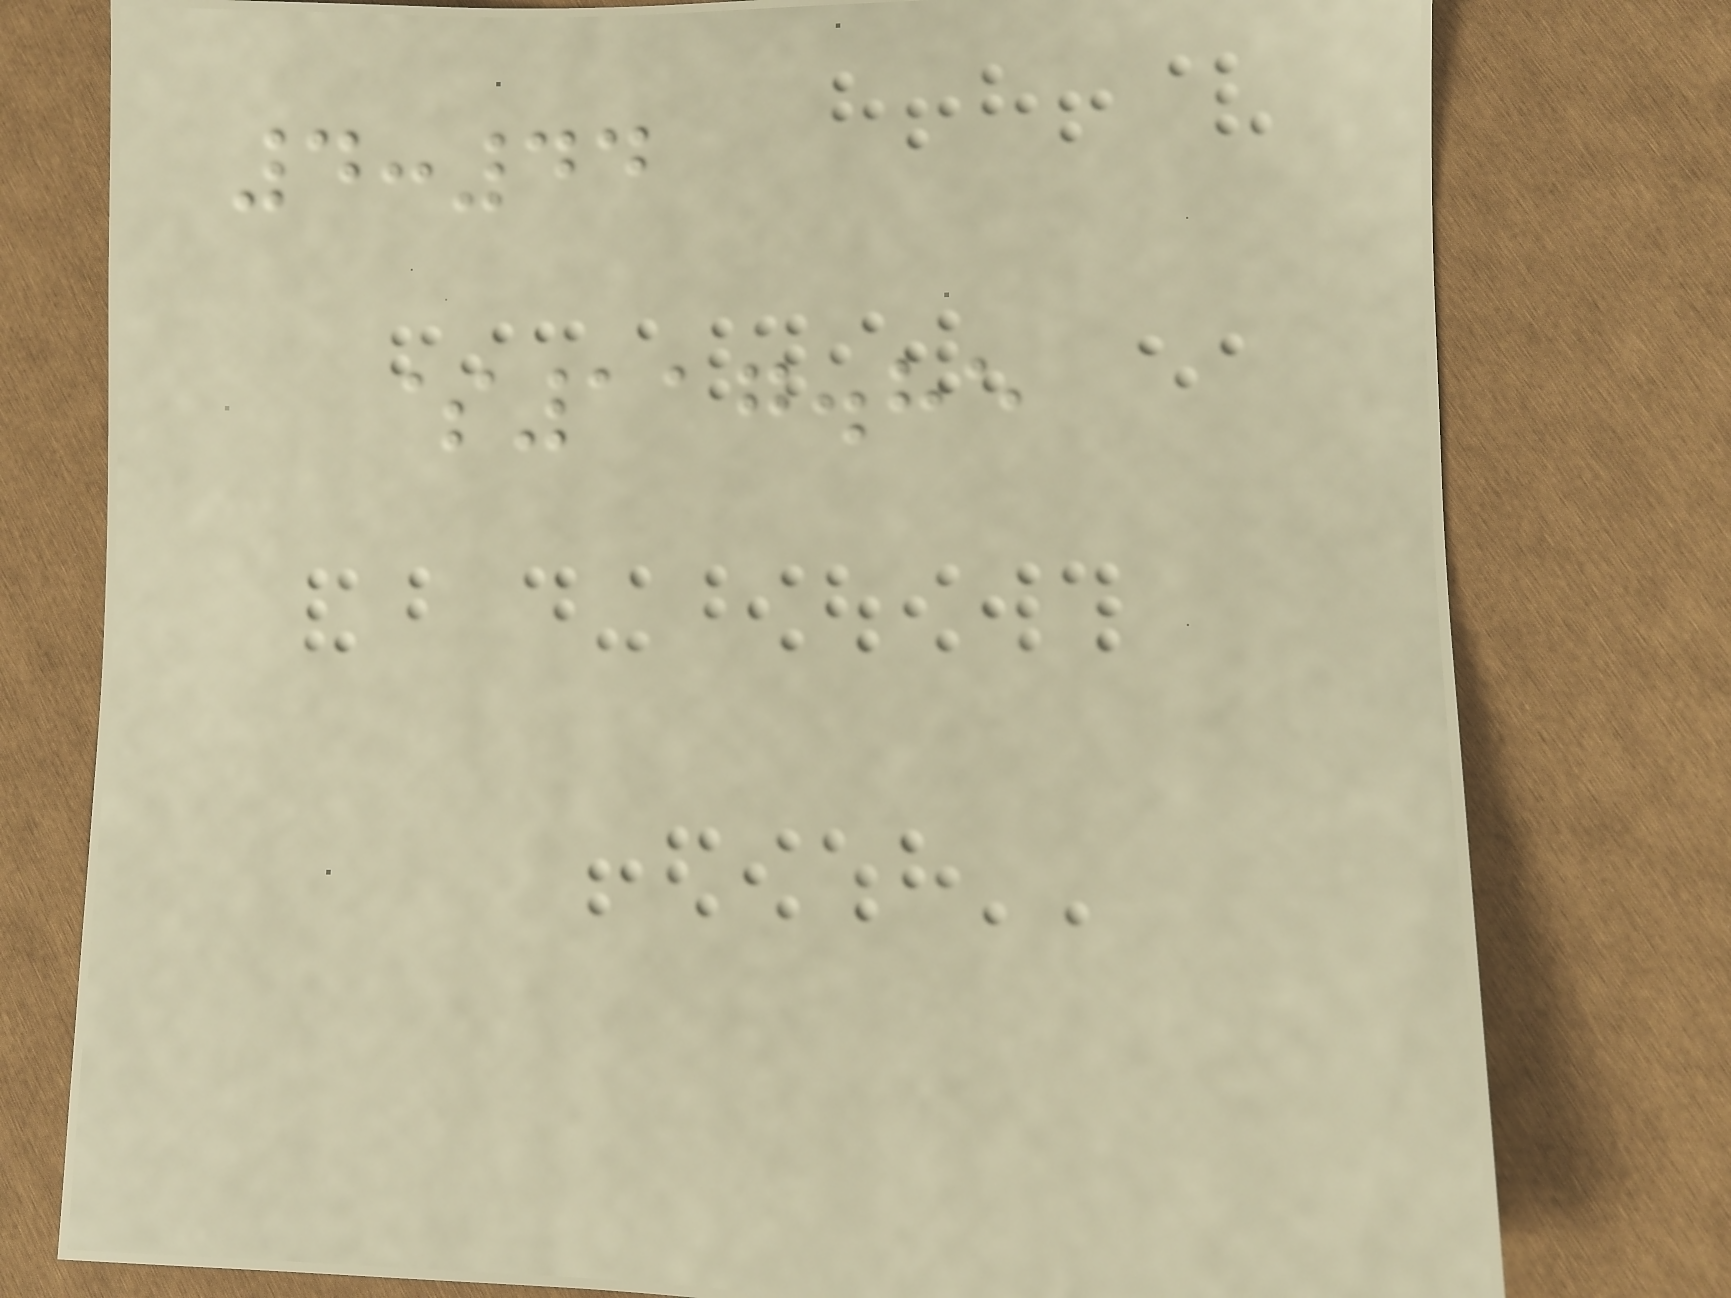4:44
$117.85
